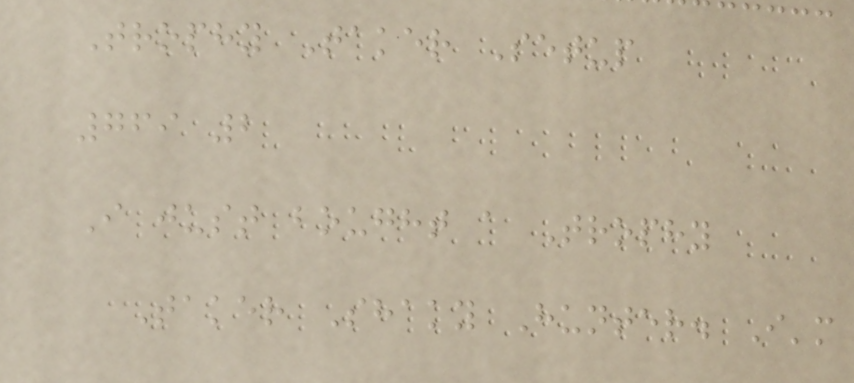Trophy Taker Setup
769 2
I just bought a Trophy
Taker Shaky Hunter. I'm
